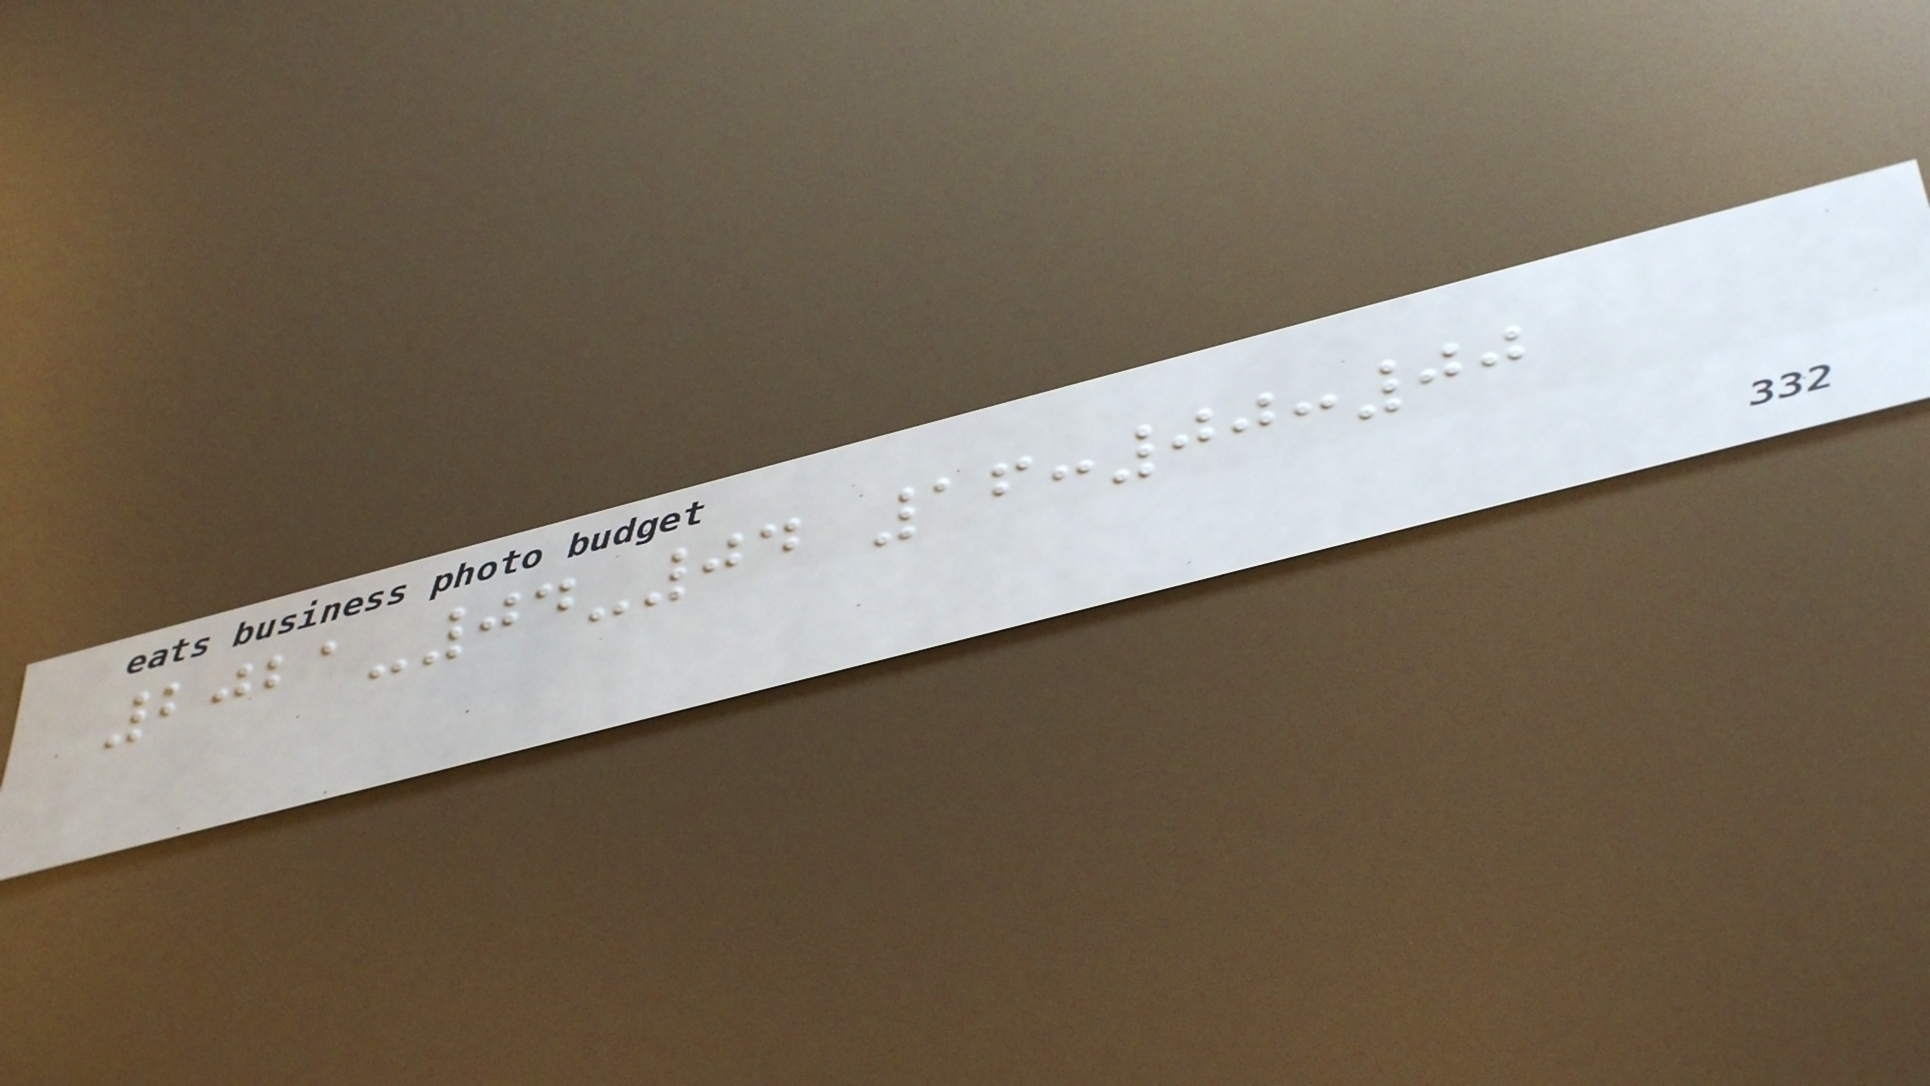2021-04-04 16:00:00
